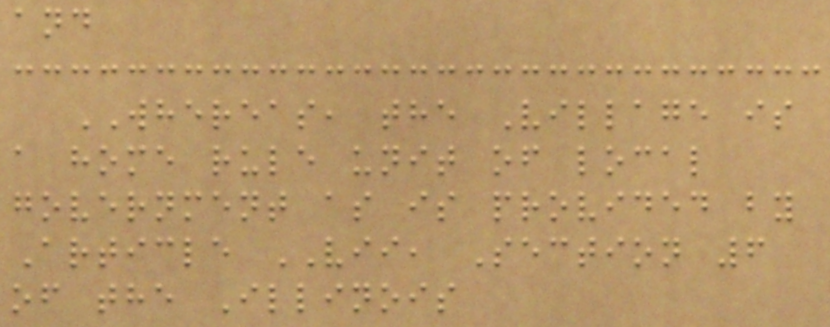and
WHEREAS, the Village is
a home rule unit of local
government as is provided by
Article VII, Section 6
of the Illinois
